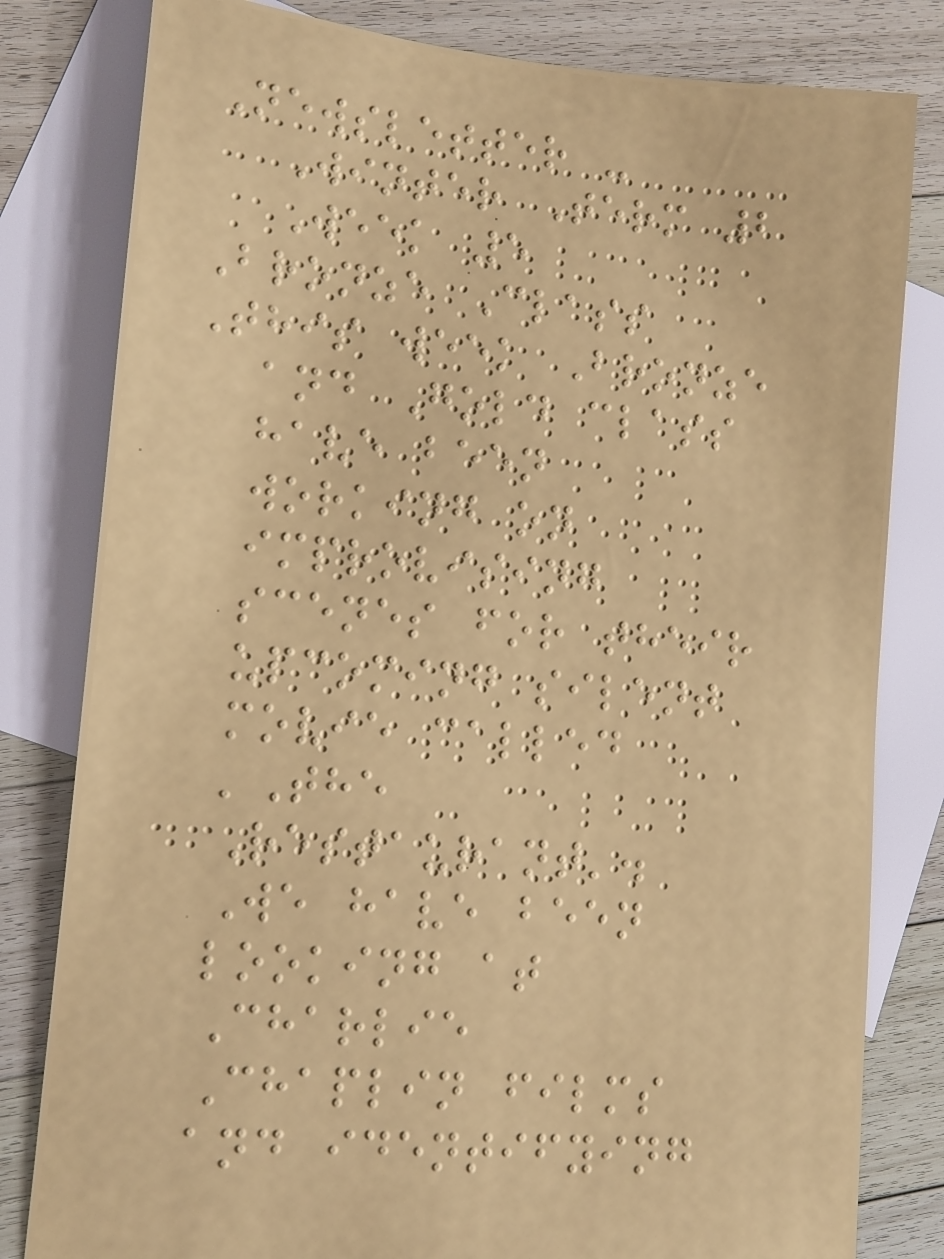Newsletter -
Winter Term 2
Week 5
Bronze Class
This week Bronze
and Gold class
have been
working on
improvising
scenes for their
upcoming silent
movie called
'The
Restaurant'.
We have been
looking at
Charlie
Chaplin films
and identifying
